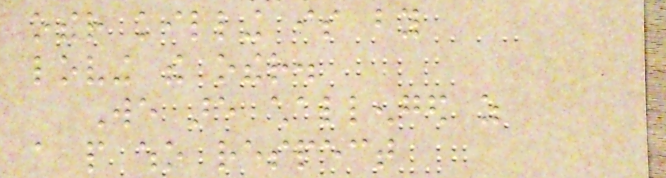other killing is by
loving the other.
We are challenged as
a people who respect
